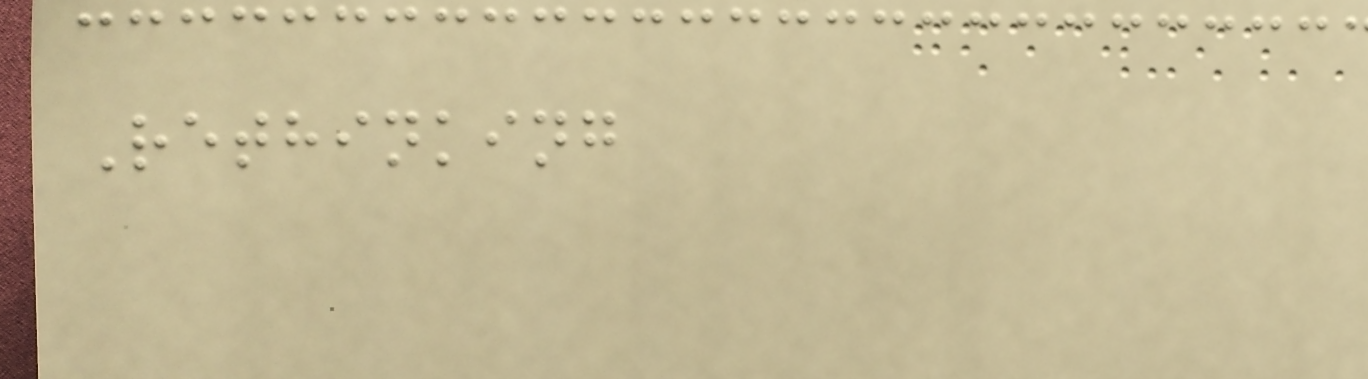Rethinking
